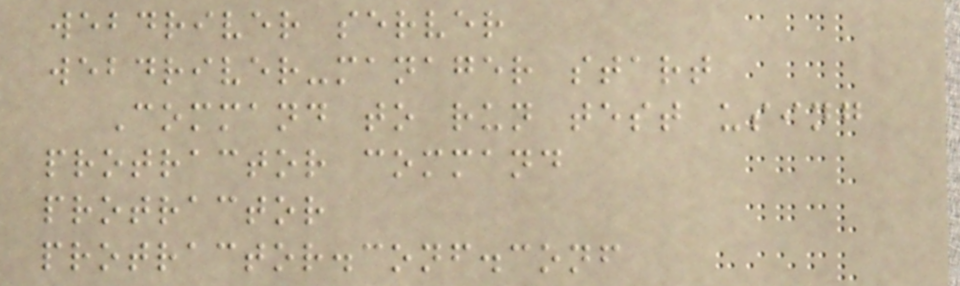webdriver server
webdriver-manager start
Command to run test using
protractor command
protractor
protractor.conf.conf
